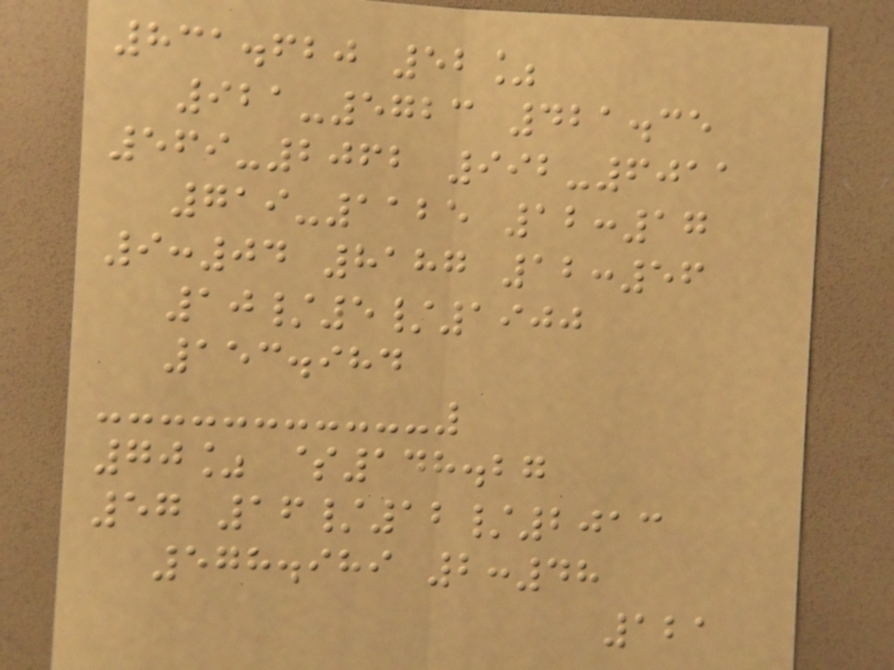831.620 52%
921-5723 421.35
569-2062 992-6011
719-1125 12:17
9:04 8187 12:56
10/5/1900
153.984
70% $148.27
57 16/12/2013
578.989 2:48
121
